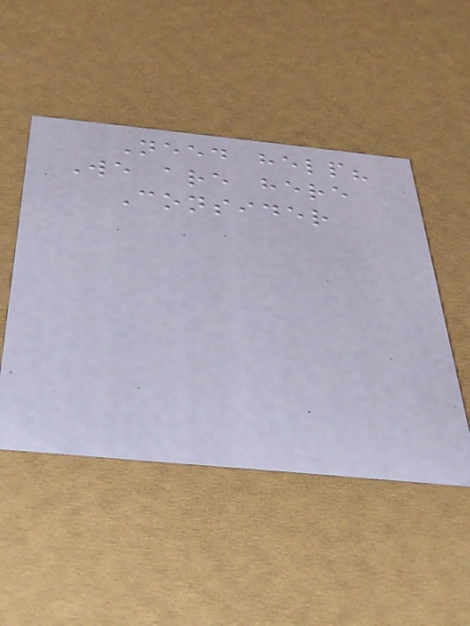Need help?
We are here
Consider
